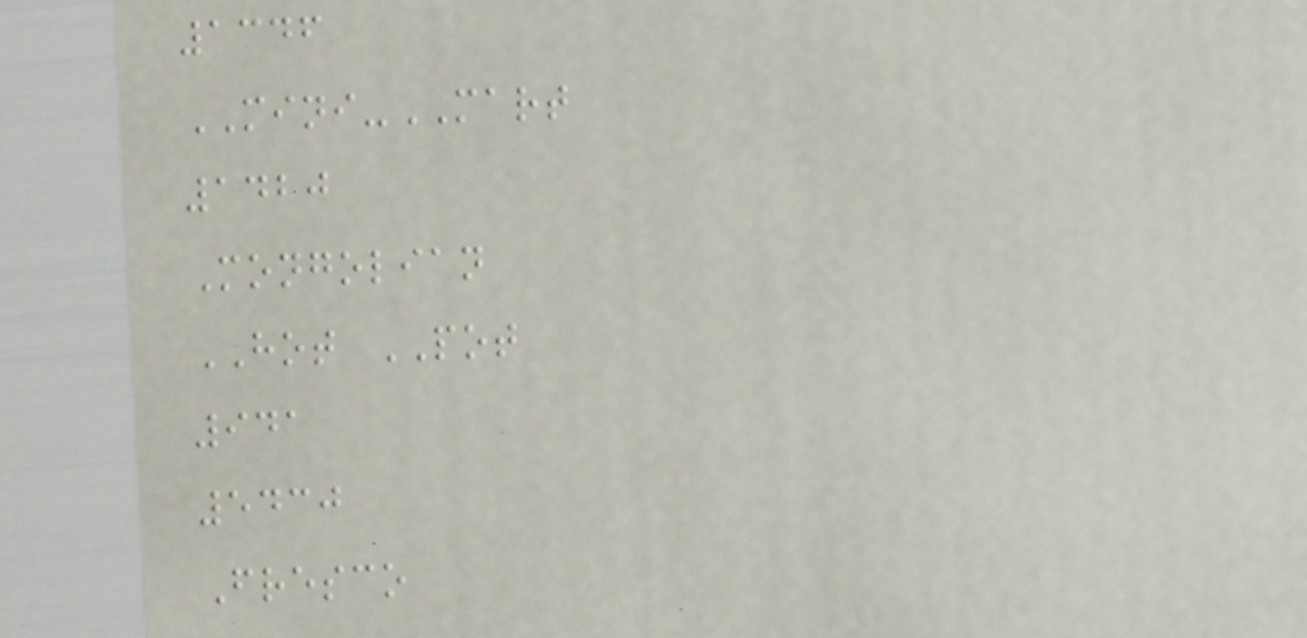1346
MINI-MART
1420
Mongolian
HOT POT
941
5430
Fresco
